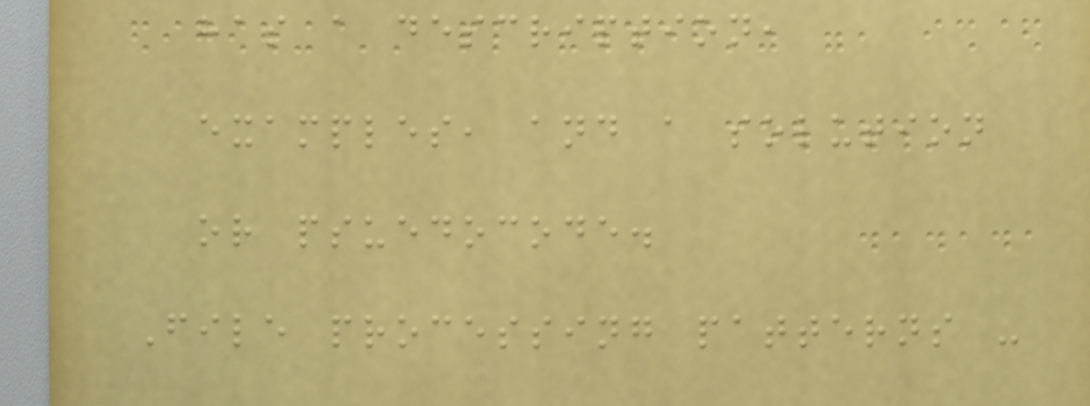has a description,
examples, and a solution
or psuedocode.
File processing patterns -
